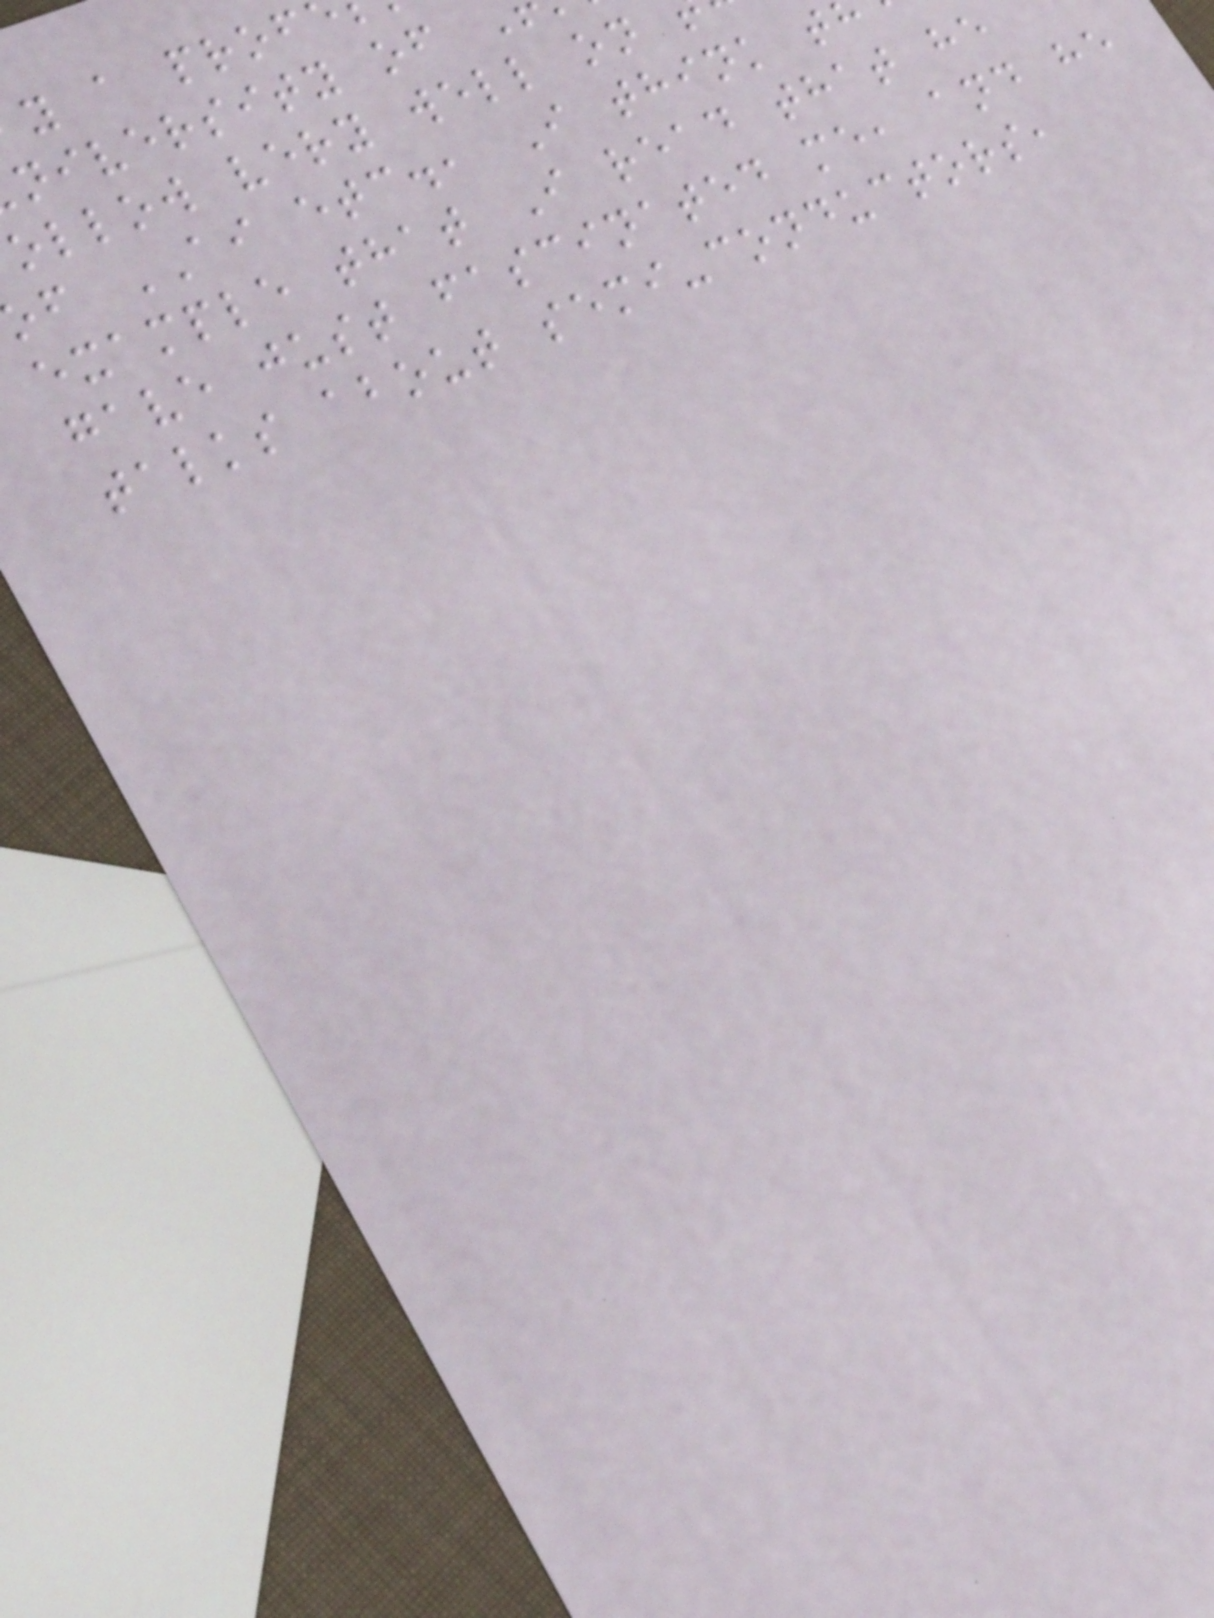y a prof
niversity of
ollow very well on
f AI etc., I think t
example that I read that he
gave just fascinated me, and he
talks about semi-conductors,
